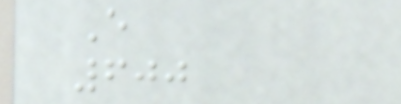E
600
